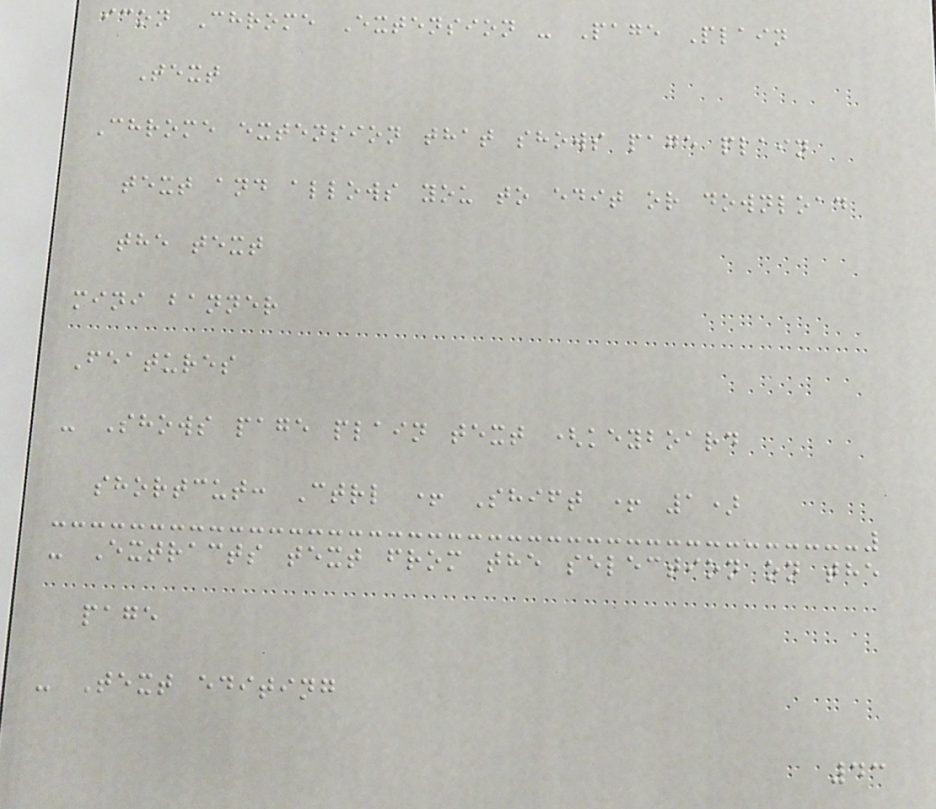icon Chrome Extension - Page Plain
Text
Chrome extension that shows page plain
text and allows you to edit or download
the text
mini banner
Features
- Shows page plain text (keyboard
shortcut: Ctrl + Shift + 1)
- Extracts text from the selection on the
page
- Text editing
43
